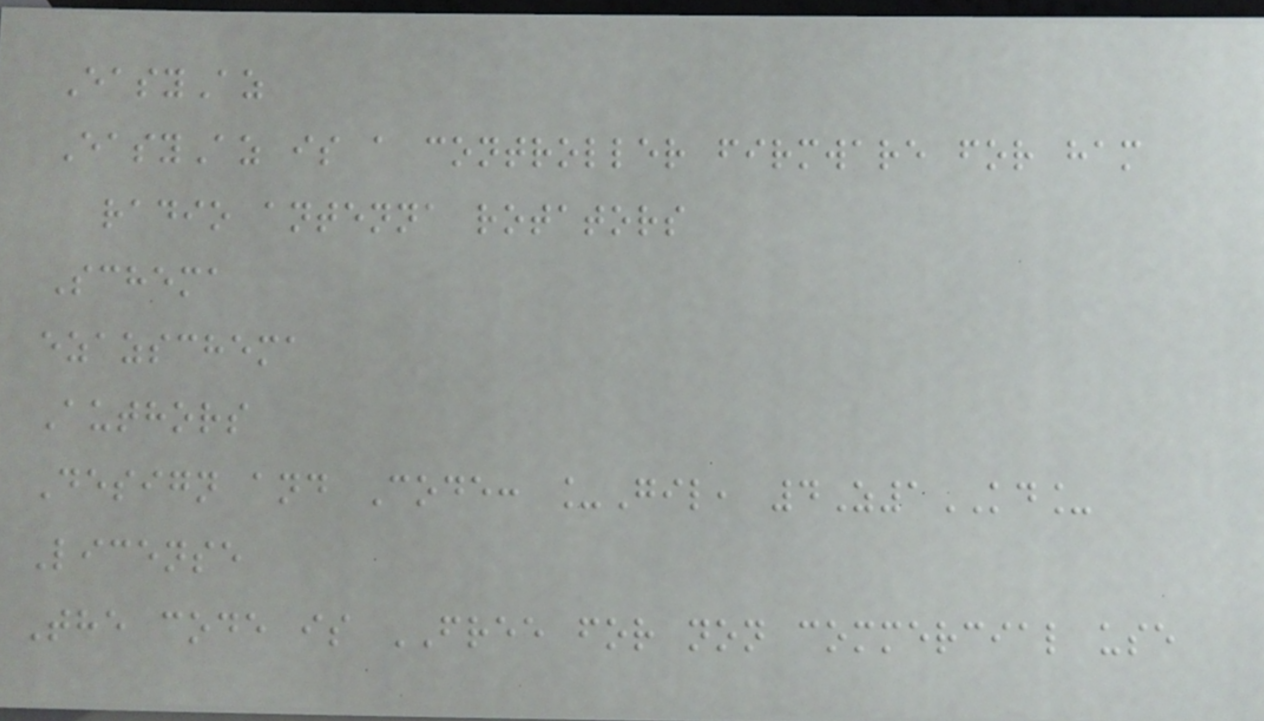EasyAz
EasyAz is a controller firmware for ham
radio antenna rotators
Schema
ezazschema
Authors
Design and Code: _Gil, 4Z1KD_
License
The code is FREE for non commercial use
